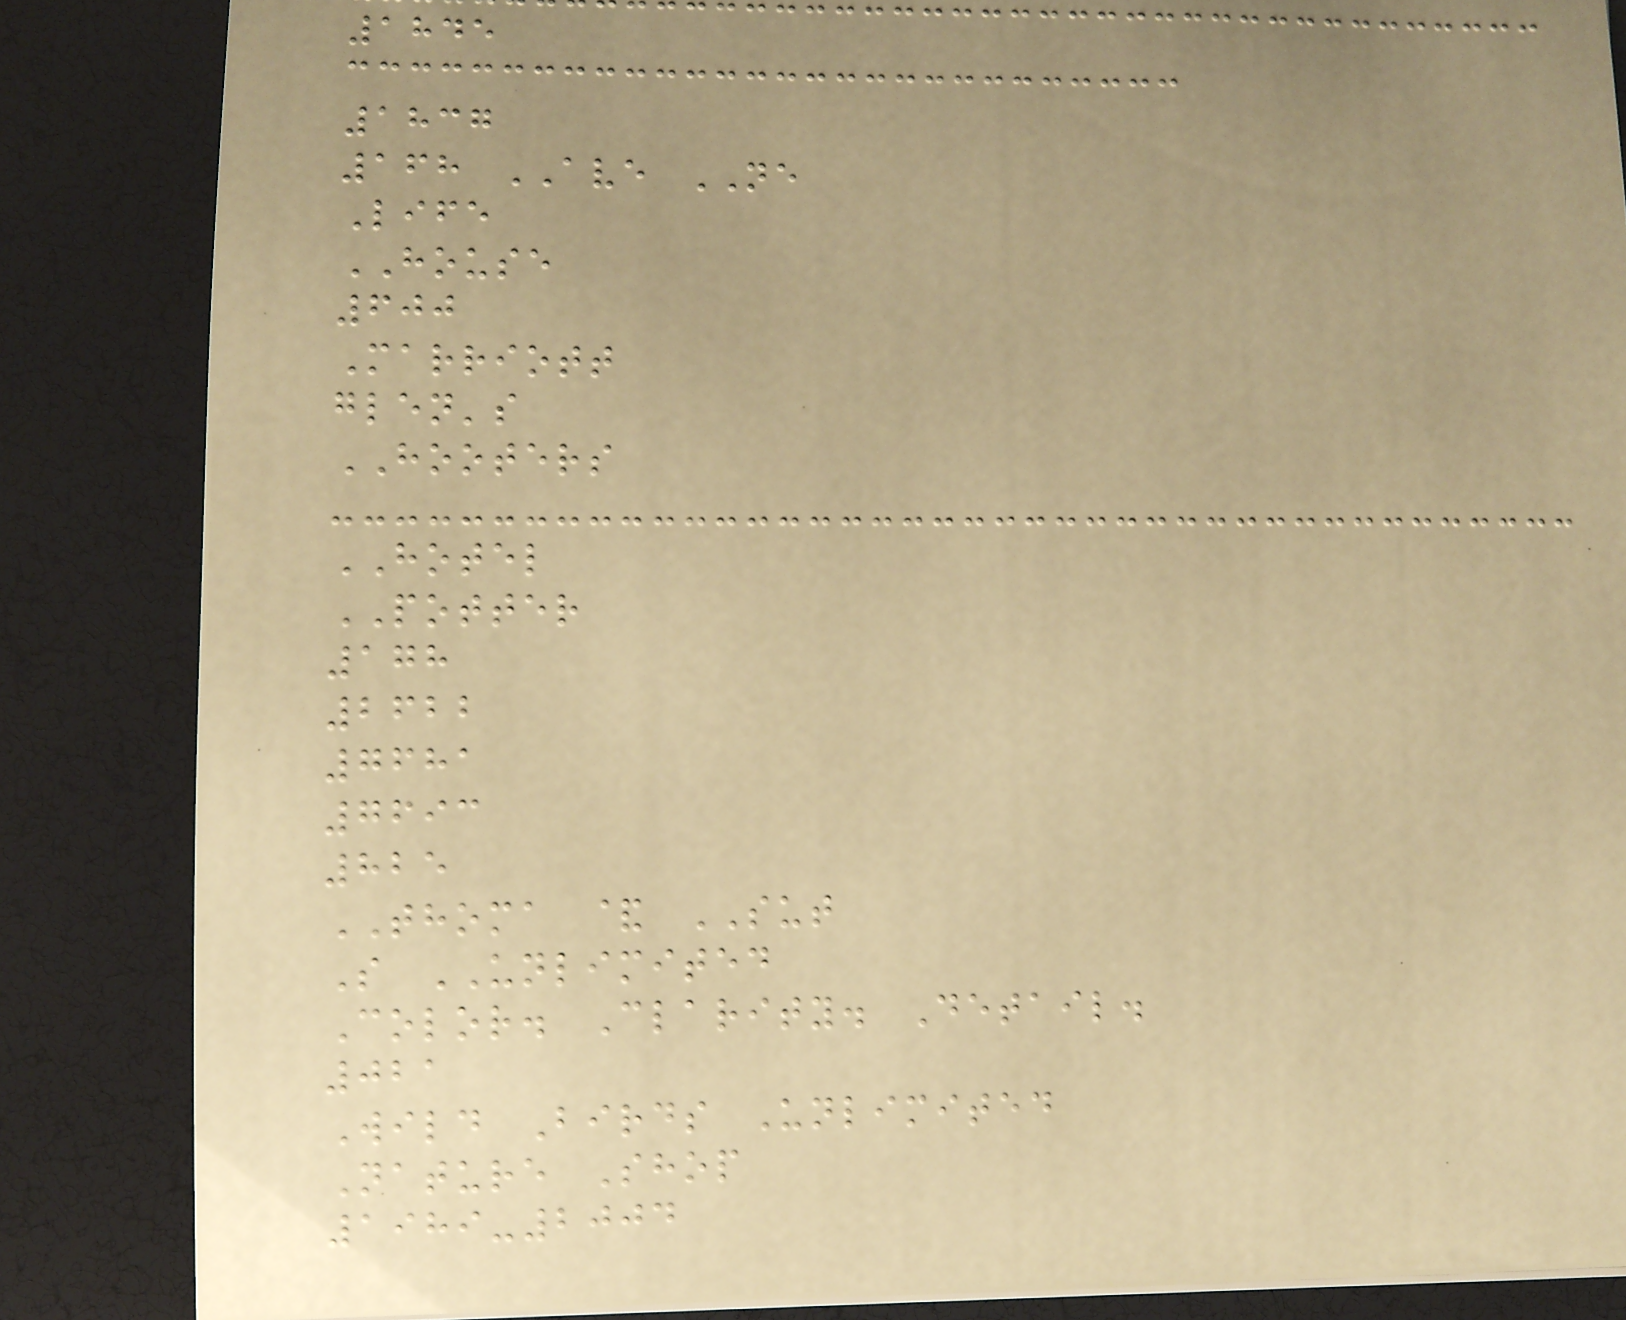1845
1837
168 AVE NE
Life
HOUSE
600
Marriott
glen's
HOOTERS
HOTEL
POTTER
178
2622
7681
7693
825
THOMA & SUT
S UNLIMITED
Color. Clarity. Detail.
021
Wild Birds Unlimited
Nature Shop
1989-2004
